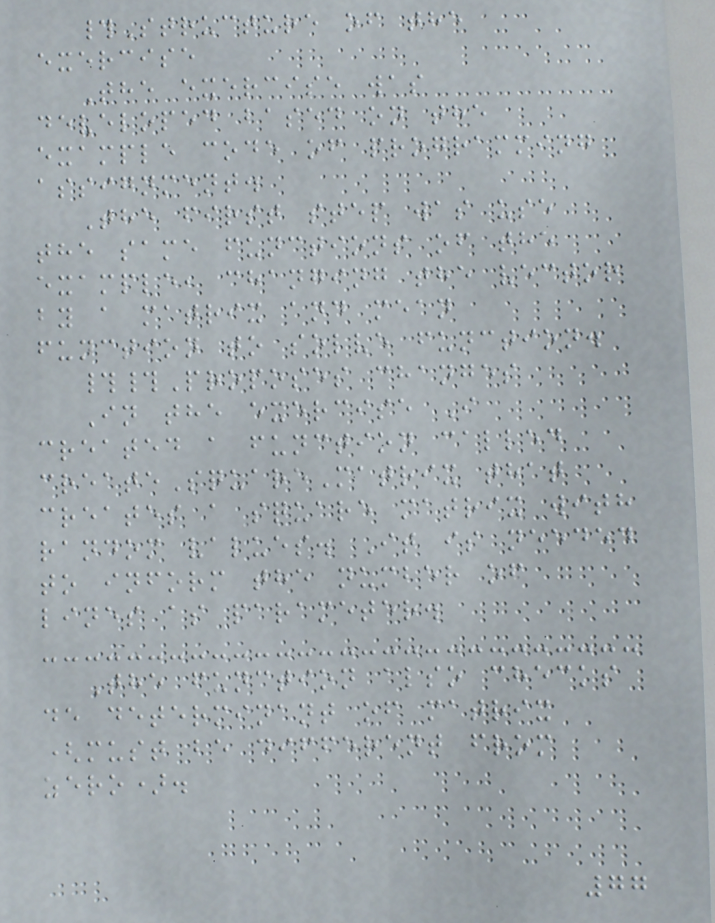#Structure of the
exercise
The exercise was
developed based on the
example code of programming
assignment.
The first step was use
the same functions of the
example, changing the vector
by a matrix and mean
function to solve function.
##Proposes changes
In the exercise I
created a function called
createSquareMatrix that
creates a square matrix with
random values. It is needed
to inform the number of
lines as parameter.
The function also checks
de determinant of matrix
(must be different from
zero).
77
